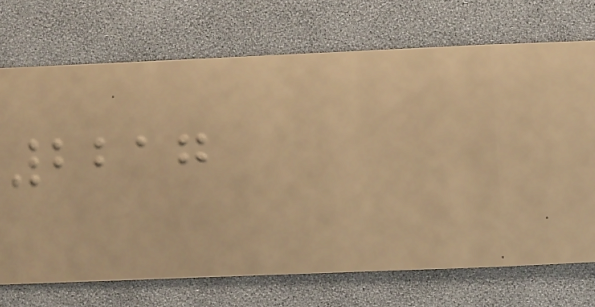2217
